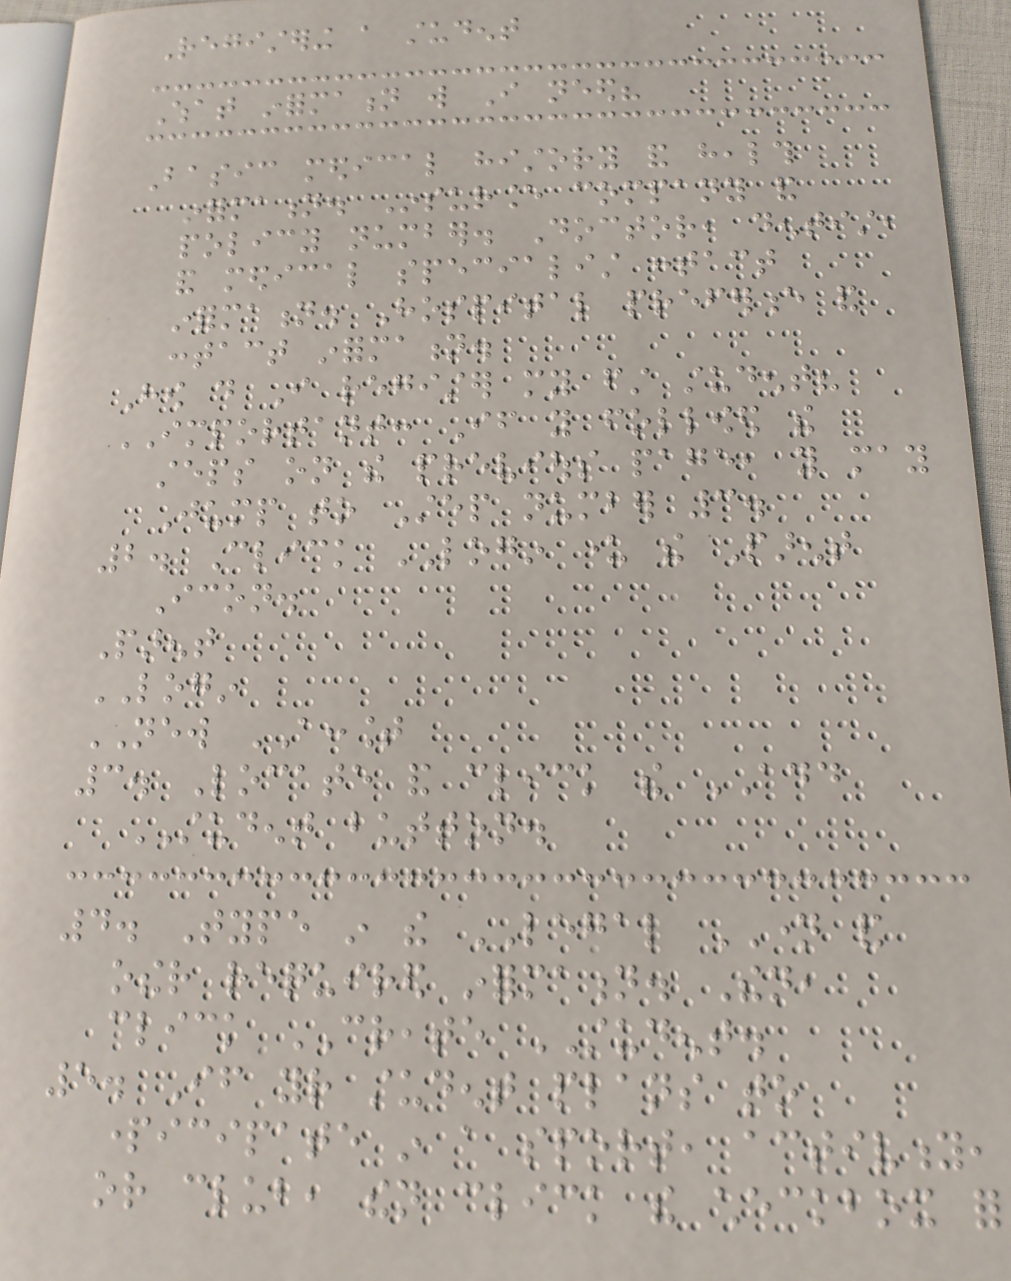Registering a student
What information will I need?
Basic medical history and health
information. Insurance company and
policy number. Doctor, dentist,
and medical specialist contact
information. Hospital preference and
contact information.
How do I register my first student?
IMPORTANT: If you followed the
steps on the previous page, you may
Jump to Step number 3.
2. Click LOGIN under the Parent
Icon.
Parent
LOGIN
NEW ACCOUNT
3. Locate and click the ADD
STUDENT button.
4. Type in the LEGAL NAME and
other required information. Then,
click CREATE STUDENT.
5. If your student plans to
participate in a sport, activity,
or club, then click the checkbox for
